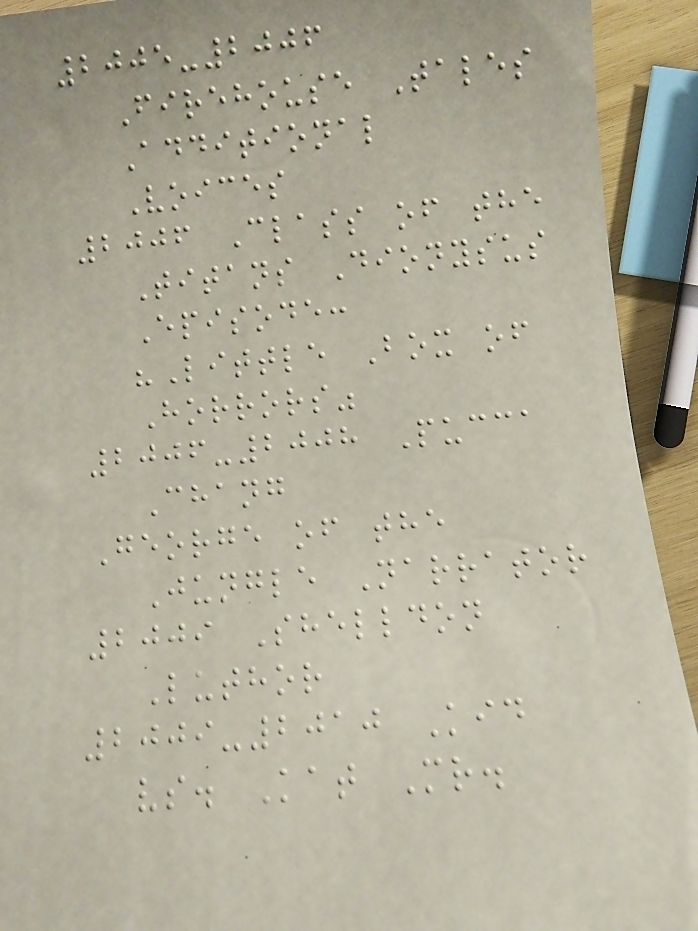2005-2006
Firehouse Tales
Additional
Voices
2006 Class of the
Titans Dionysus
Episode:
"Little Box of
Horrors"
2006-2008 Pucca
Chang
George of the
Jungle Narrator
2009 Shelldon
Luthor
2009-2010 Kid
vs. Kat Mr.
